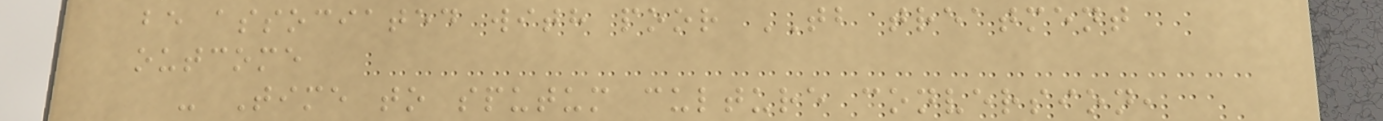be associated with poor TB treatment
outcome
- Time to sputum culture conversion,
